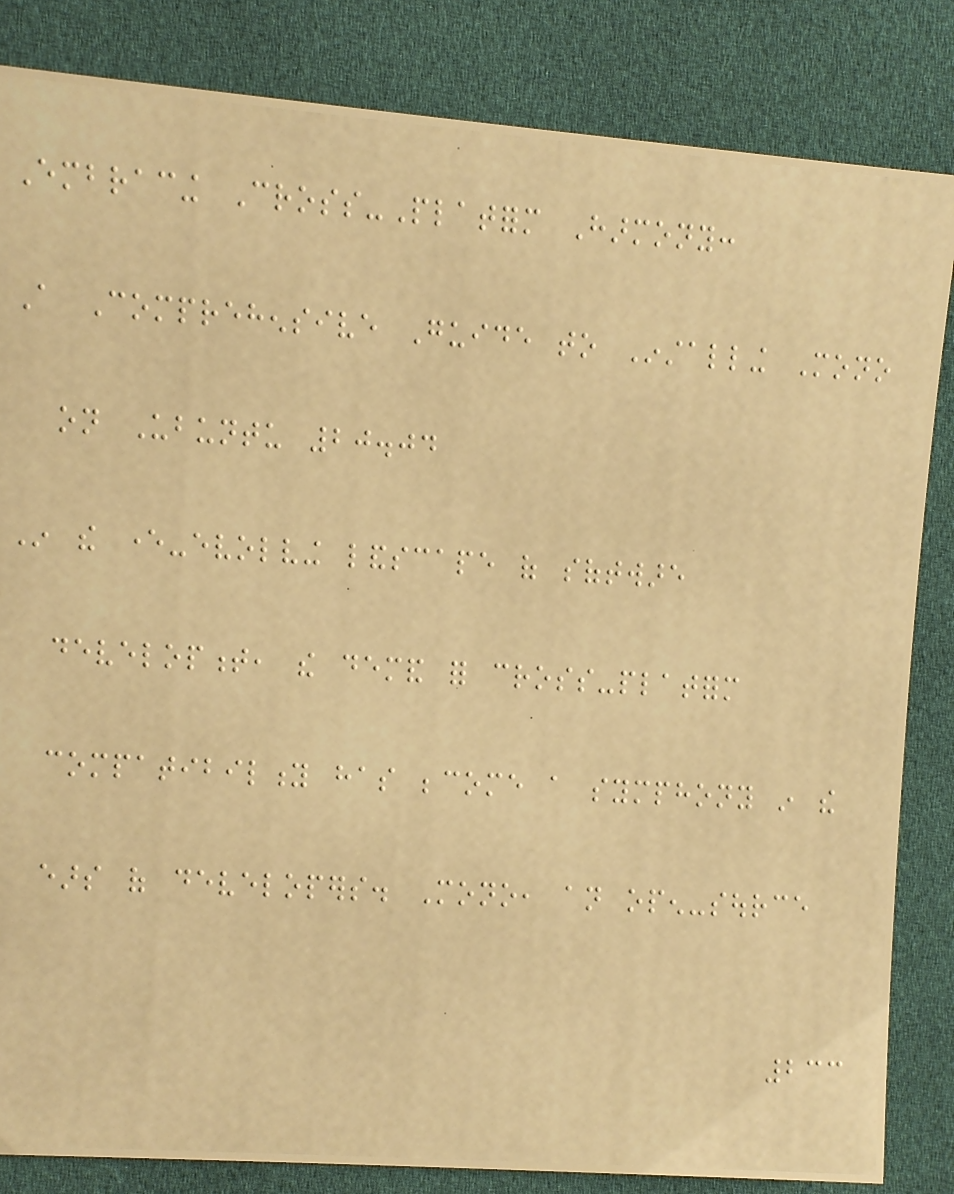Embracing Cross-Platform Harmony:
A Comprehensive Guide to Installing Mono
on Ubuntu 20.04
In the ever-evolving landscape of software
development, the demand for cross-platform
compatibility has become a symphony in the
ears of developers. Mono, an open-source
233
